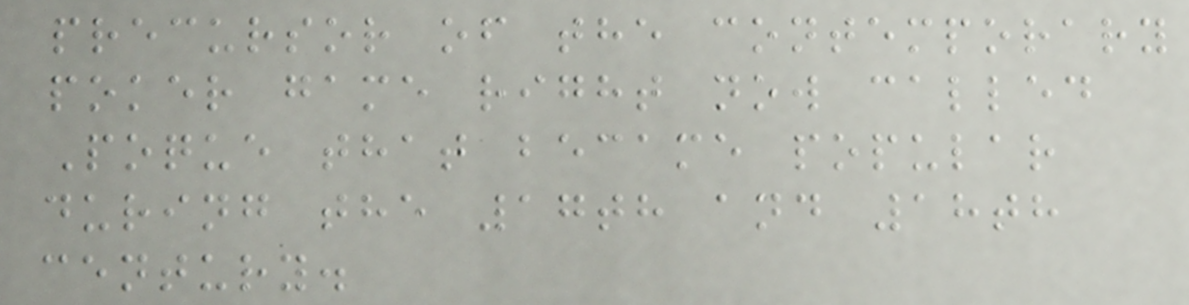precursor of the contemporary
poker game right now called
Poque that became popular
during the 17th and 18th
century.
